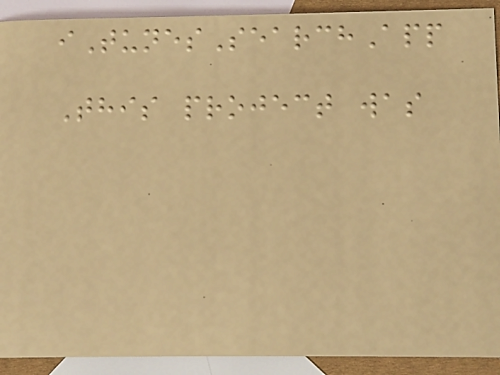iTunesSearchApp
This project was
